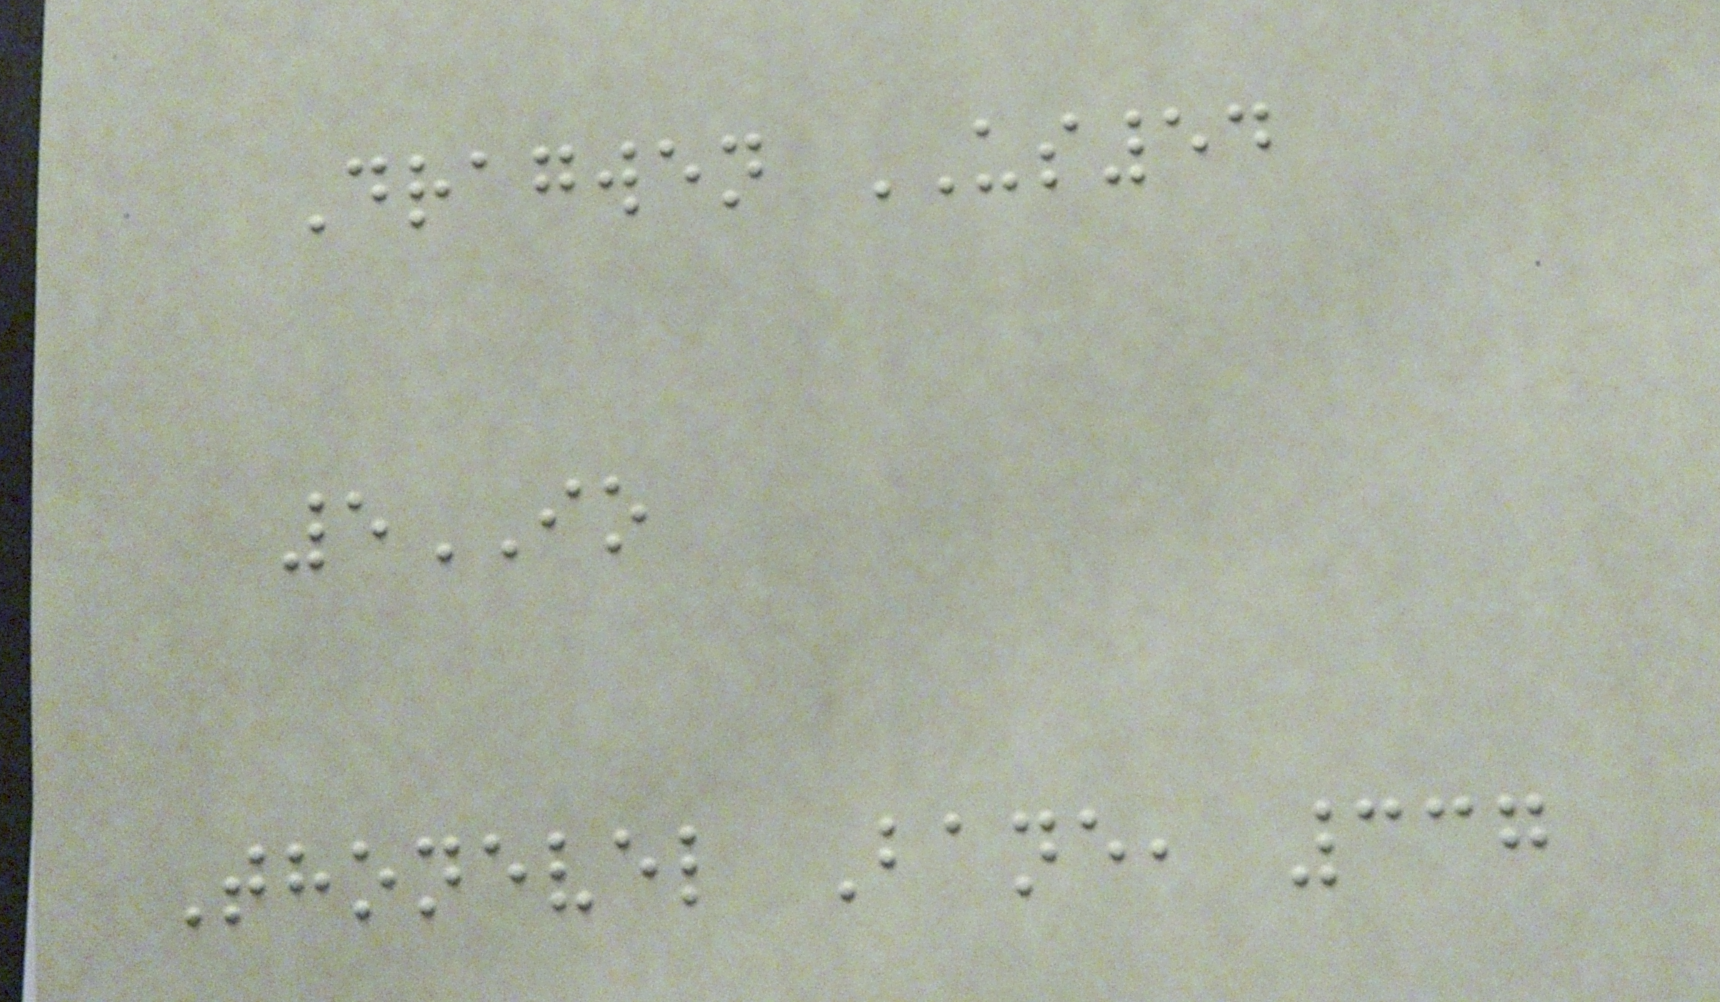Dragwen US54
5IO
Thonevel Bane, 337
